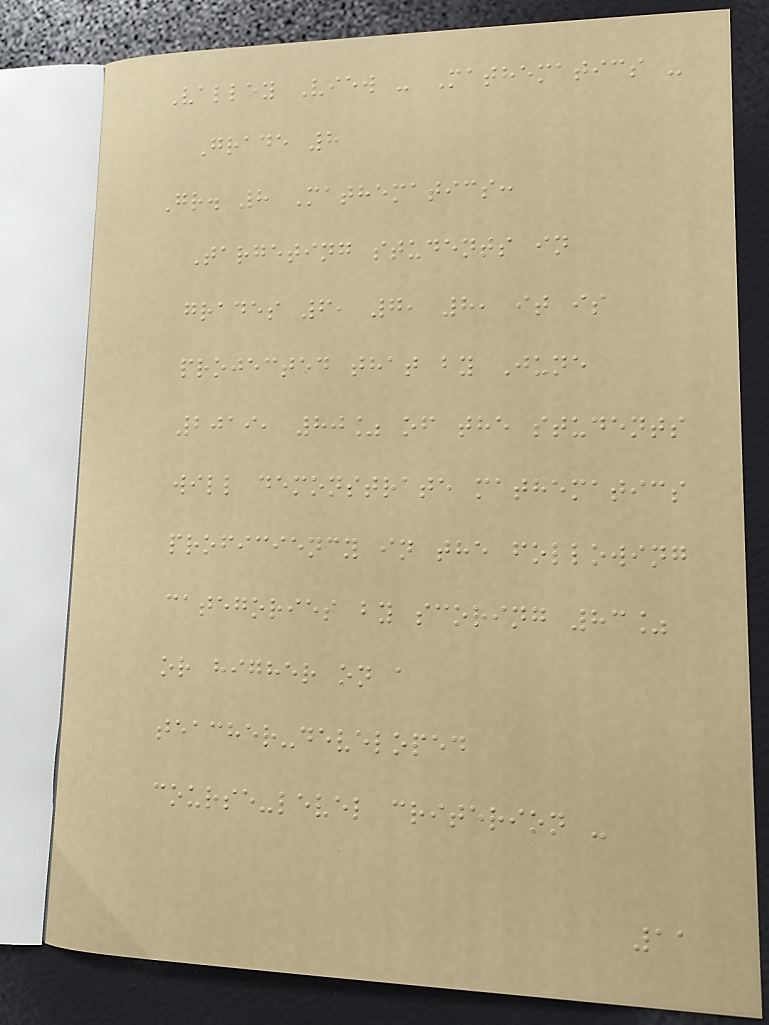Valley View - Mathematics -
Grade 8
Gr. 8 Mathematics:
Targeting students in
grades 6, 7, 8, it is
projected that by June
2019, 80% of the students
will demonstrate mathematics
proficiency in the following
categories by scoring 83%
or higher on a
teacher-developed
course-level criterion -
11
